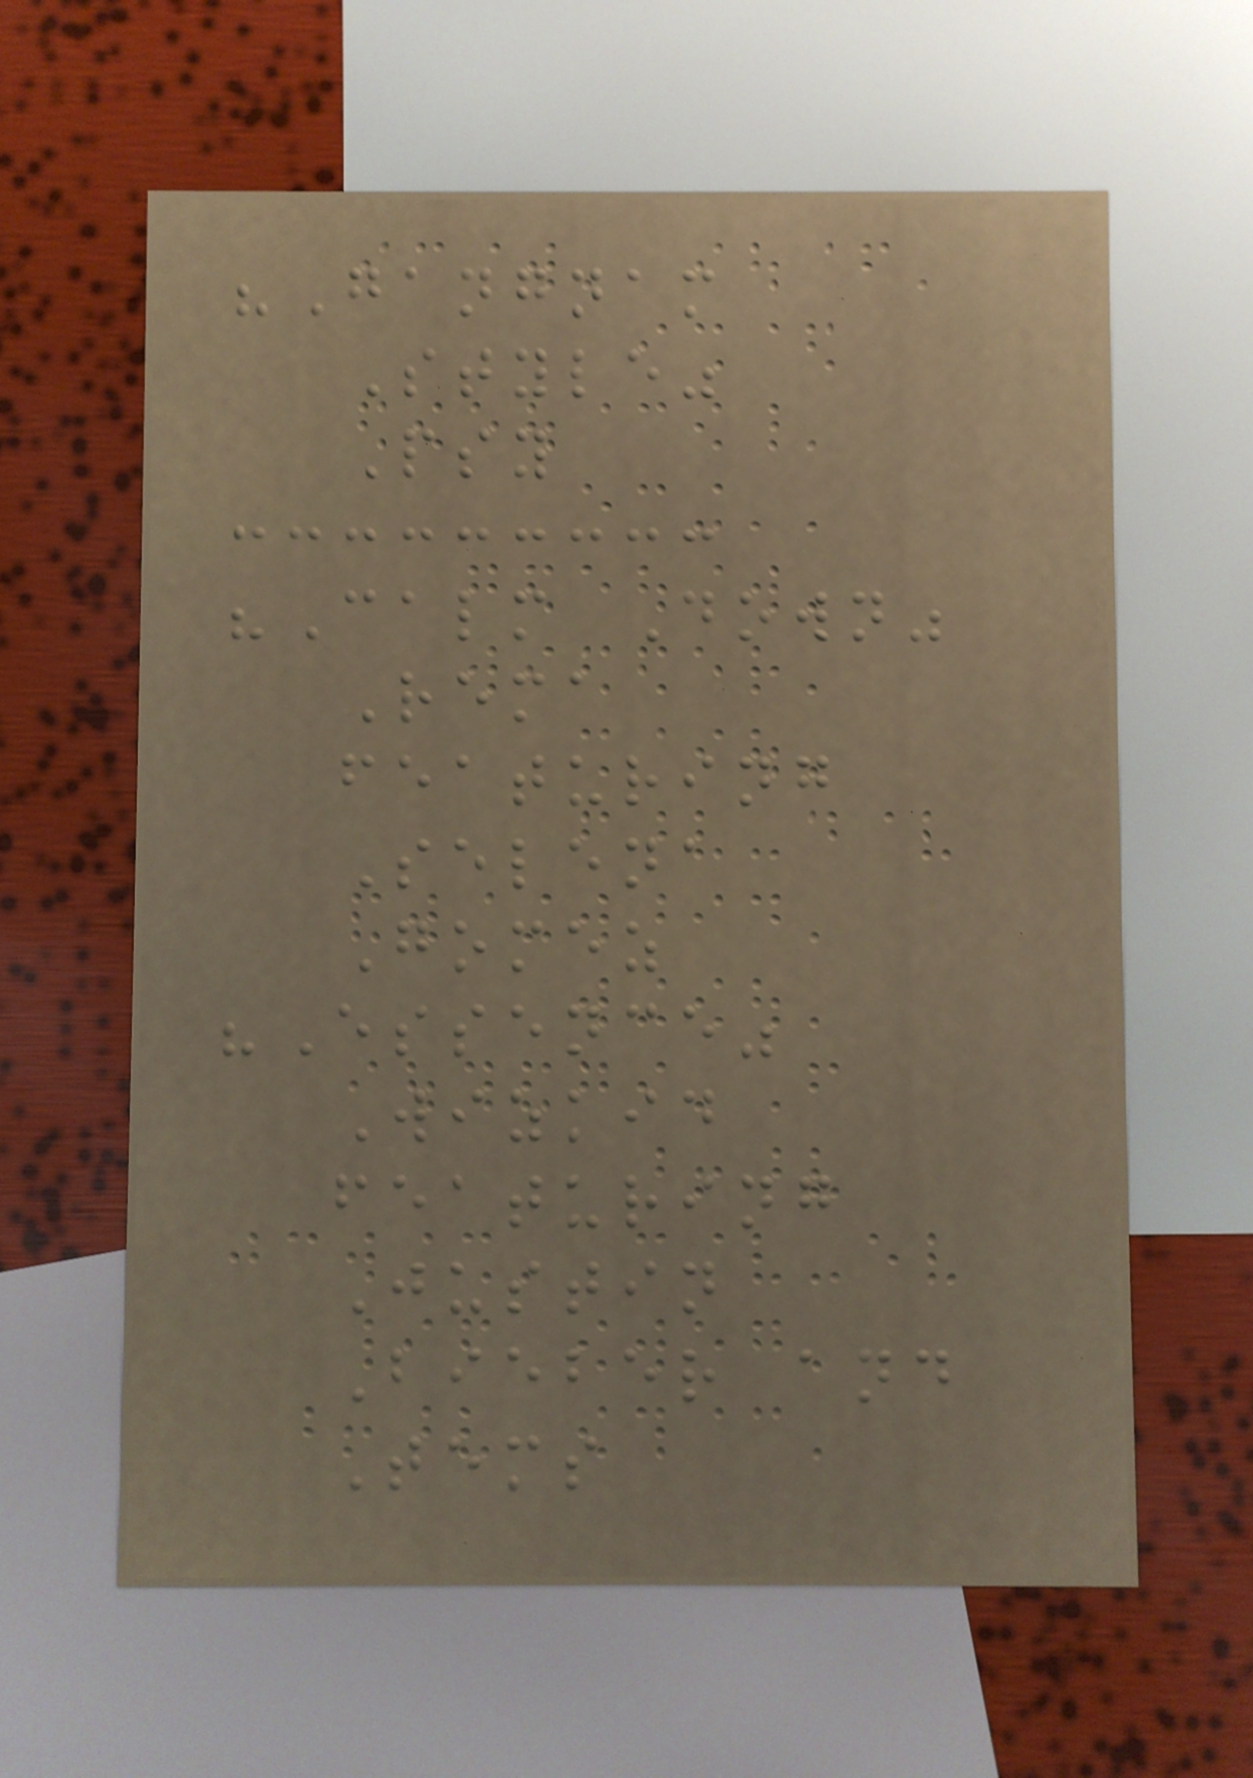"Gangnam
Style"
Psy
"Calm Down"
Rema
featuring
Selena
Gomez
"Essence"
Wizkid
featuring
Justin
Bieber and
Tems
